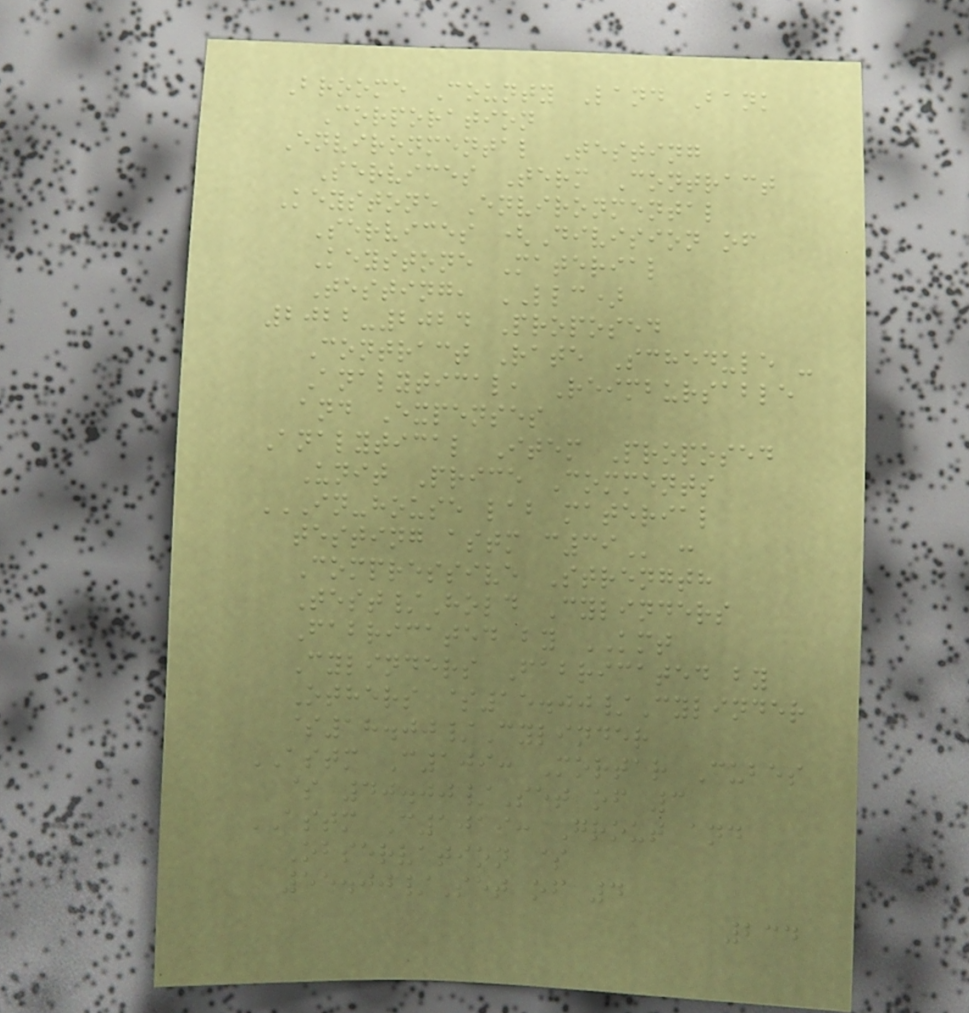Broome County Land Bank
Corporation
Environmental Testing
Services Term Contract
Keystone Environmental
Services (Division of
Keystone Material
Testing, LLC)
2022-2024 Proposed
Contract Rate Schedule -
Analytical, Reimbursable
and Expenses
Analytical Item Proposed
Unit Price Comments
IN-HOUSE LAB MATERIAL
TESTING ASTM C39 :
Compressive Strength
Test/Hold Cylinders
Fabricated by KMT
Cylinders Fabricated by
Others $15.00/Cylinder
$18.00/Cylinder
ASTM C109: Mortar Cubes
$ 40.00/Set of 3
ASTM C1019: Grout and
Observation $
55.00/Set of 4
234
